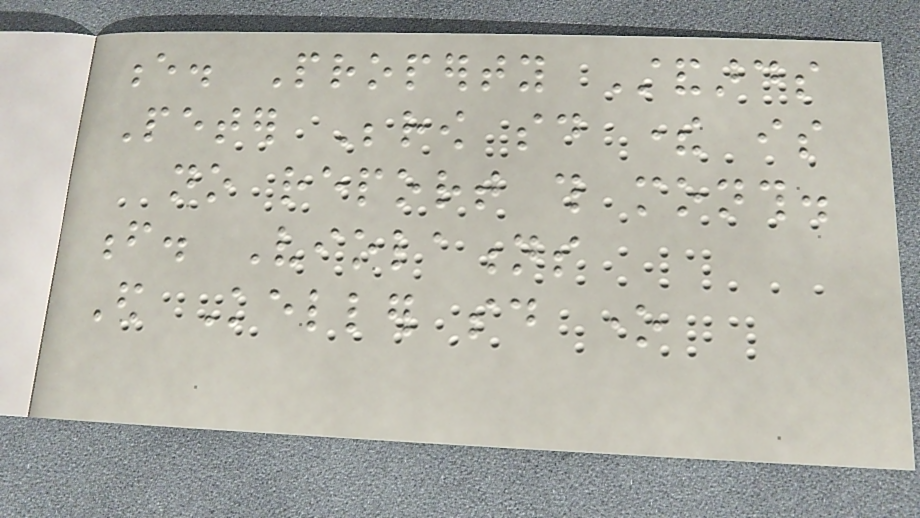e. Property Standards
Peter Berow said there is
no report this month.
f. Violations
Ed Keller said one
